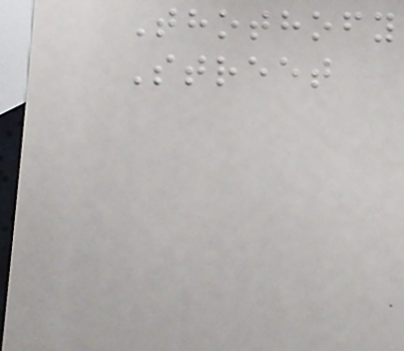Thothofy
Street
